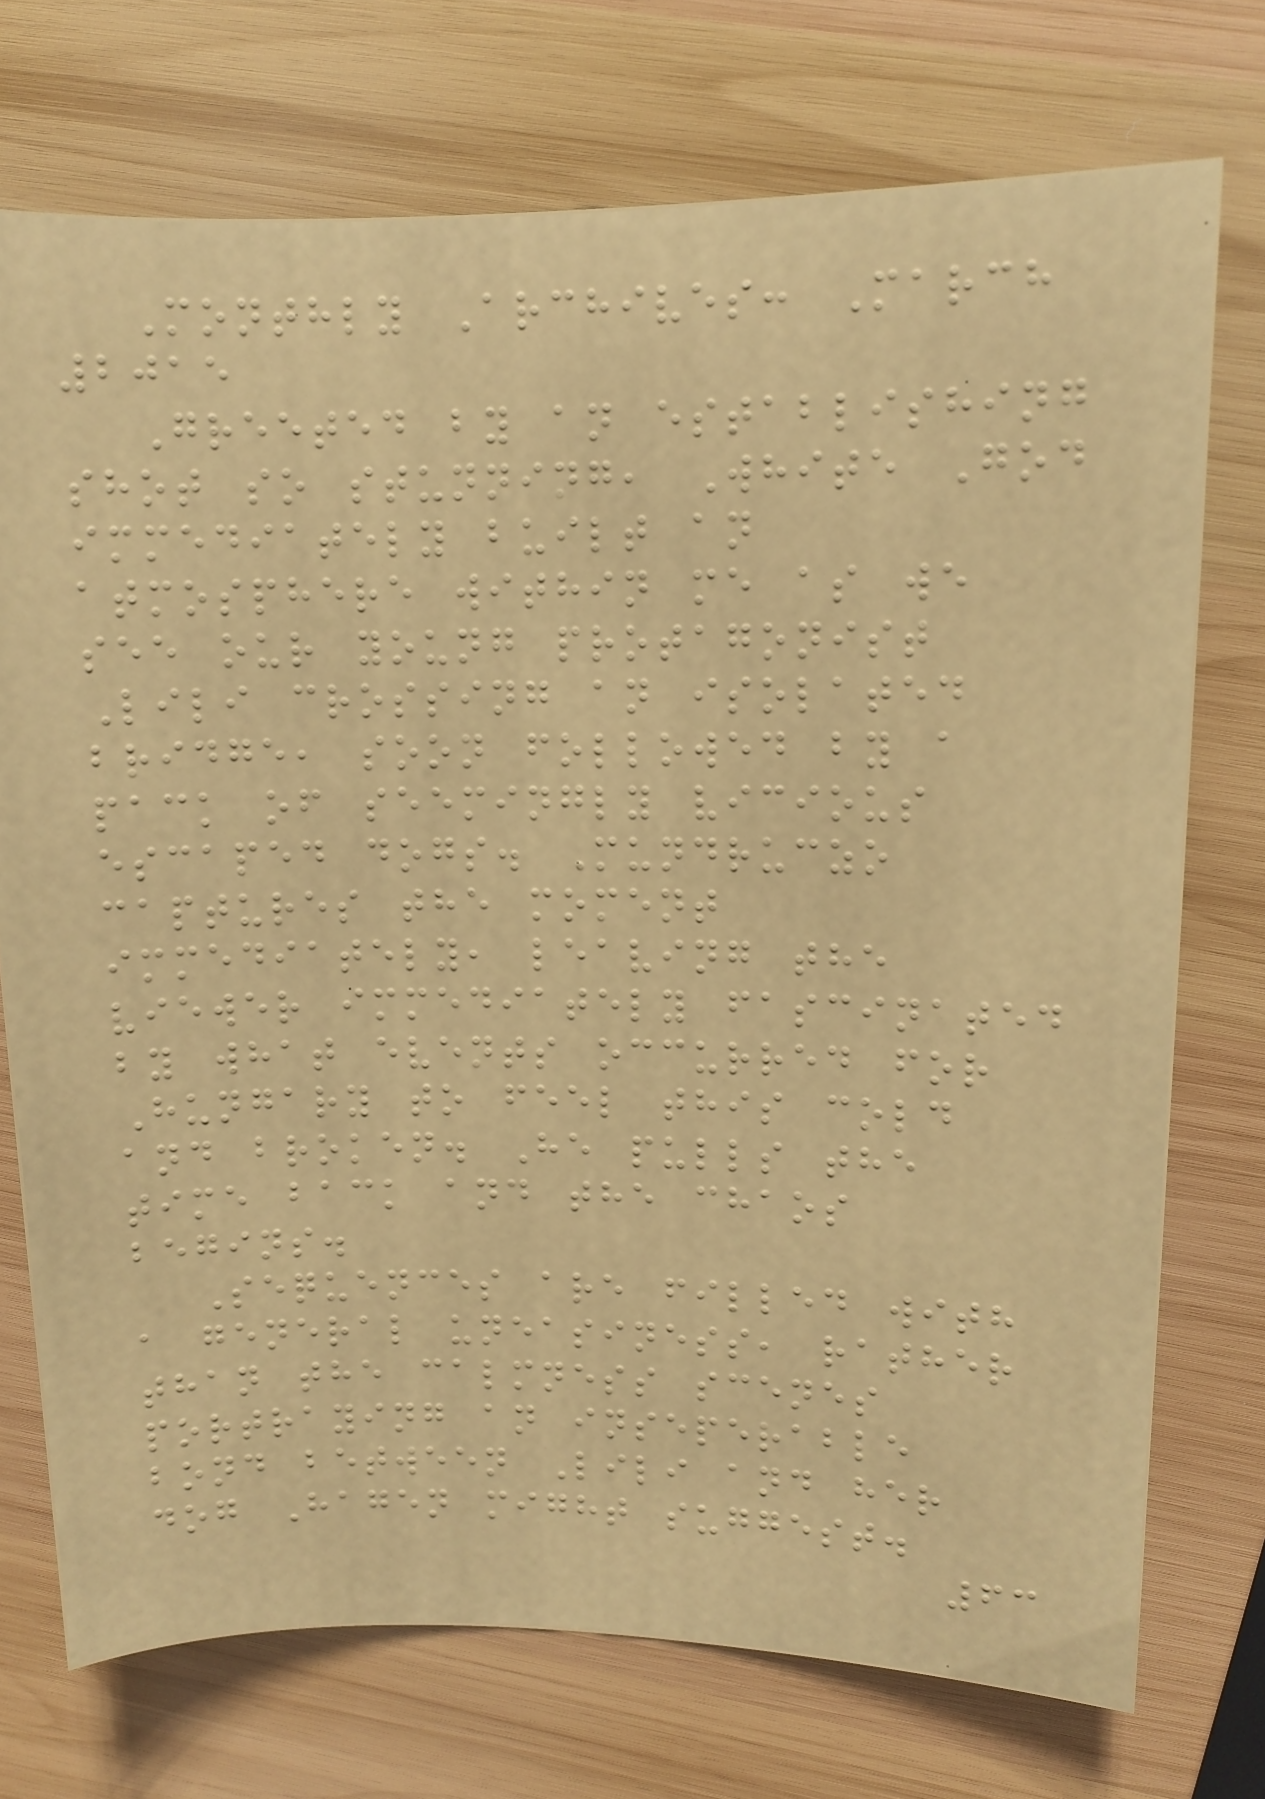Monthly Archives: March
2015
Greeted by an establishing
shot so stunning, White God
immediately built an
atmosphere within me as we
see our young protagonist
Lili crossing an isolated
bridge, soon followed by a
pack of seemingly vicious
escaped dogs. Mundruczo
captures the moment
immediately, leaving the
viewer immediately fascinated
by what events occurred for
Hungary to feel this cold
and broken. He pulls the
time back and the chaos
begins.
Sequences are filled with
a general uneasiness, rather
than the calmness scenes
portraying an inseperable
bond between Lili and her
dog Hagen might suggest.
63
